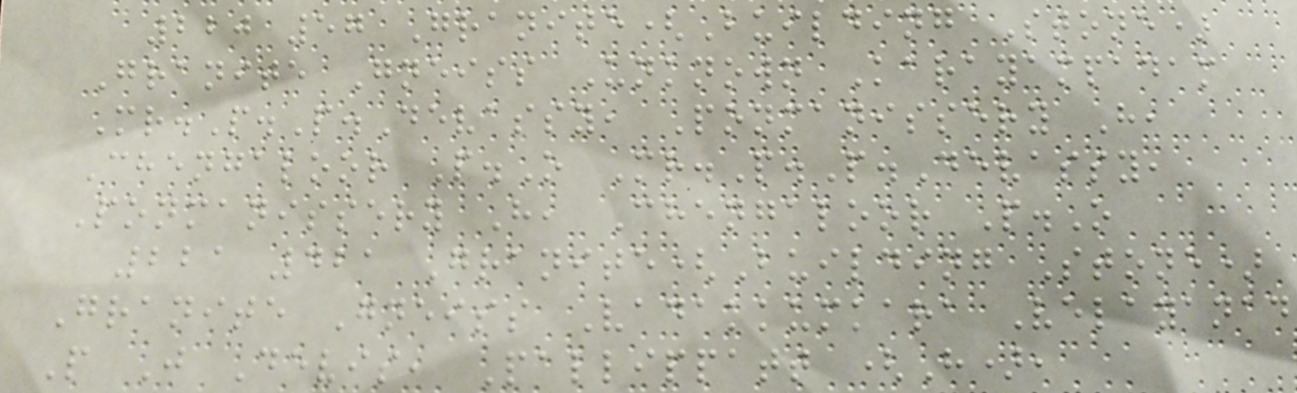220 57 Granite(Building Stone)
Granite Gneiss Unknown Karayampadam
Mr.P.P.Devassy, Ponmanissery H,
Chengaloor P.O Mr.P.P.Devassy,
Ponmanissery H, Chengaloor P.O
221 421 Granite(Building Stone)
Granite Gneiss Vadakkumkara Velayanad
P J Devis, Pallippatt (H),
